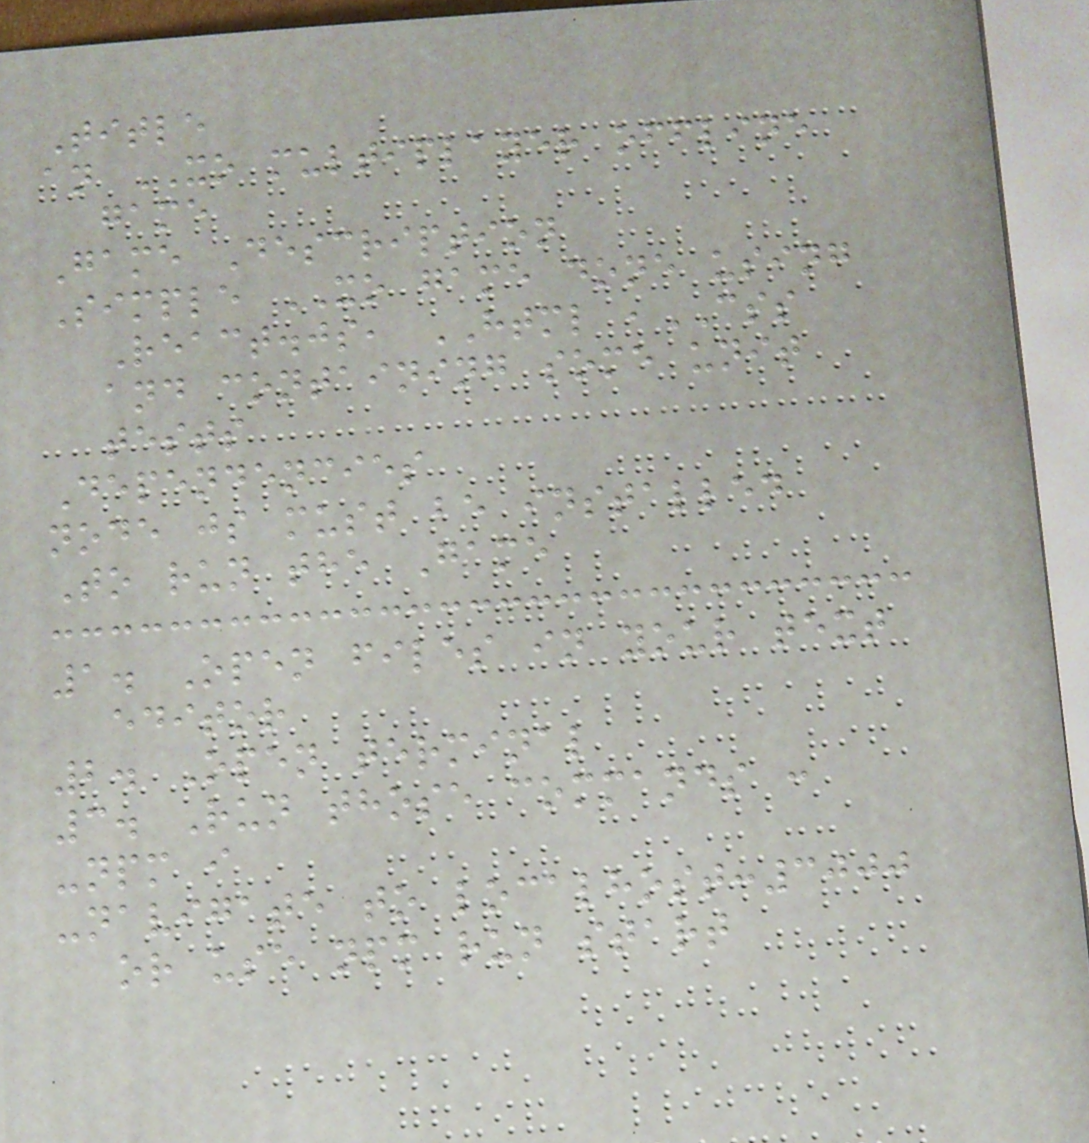Title
an XO multiplayer offline
game
Game Description
Simple XO game done using
React.js, HTML ,CSS
and containing some unit
tests
Dependencies
node js must be installed
To run the Game
1. Open files in your text
editor
2. Open terminal
3. Run those commands :
-npm i
-navigate to localhost:3000
or use npm run start
